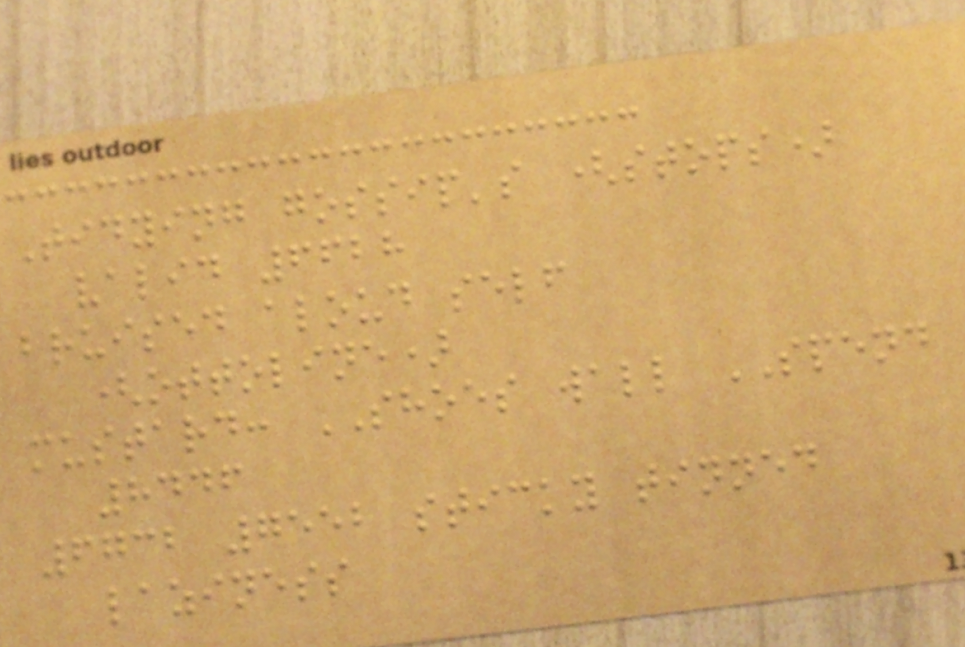Tidying gossip's (stops)
valid 6628
bruised aloud self
(ottoline)
mustard: SHOES wall SPEND
8446
6732 7552 sticky tinned
laziness
